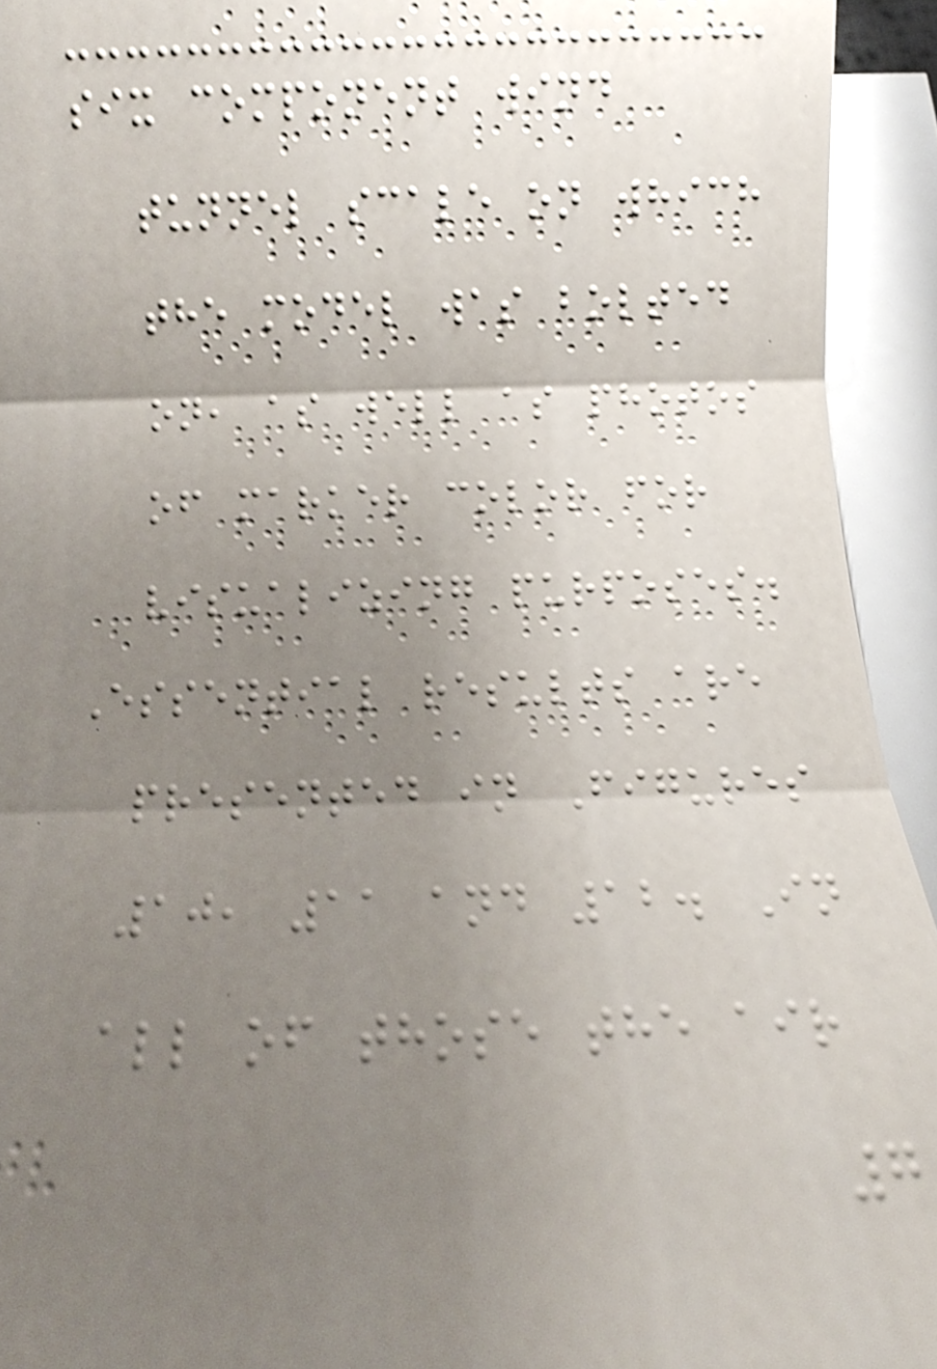six component wind
tunnel scale on which
the model was bolted
on, as well as photos
of marker color for
visualizing purposes.
Essential results are
presented in Figures
10, 11 and 12. In
all of those the air
7
